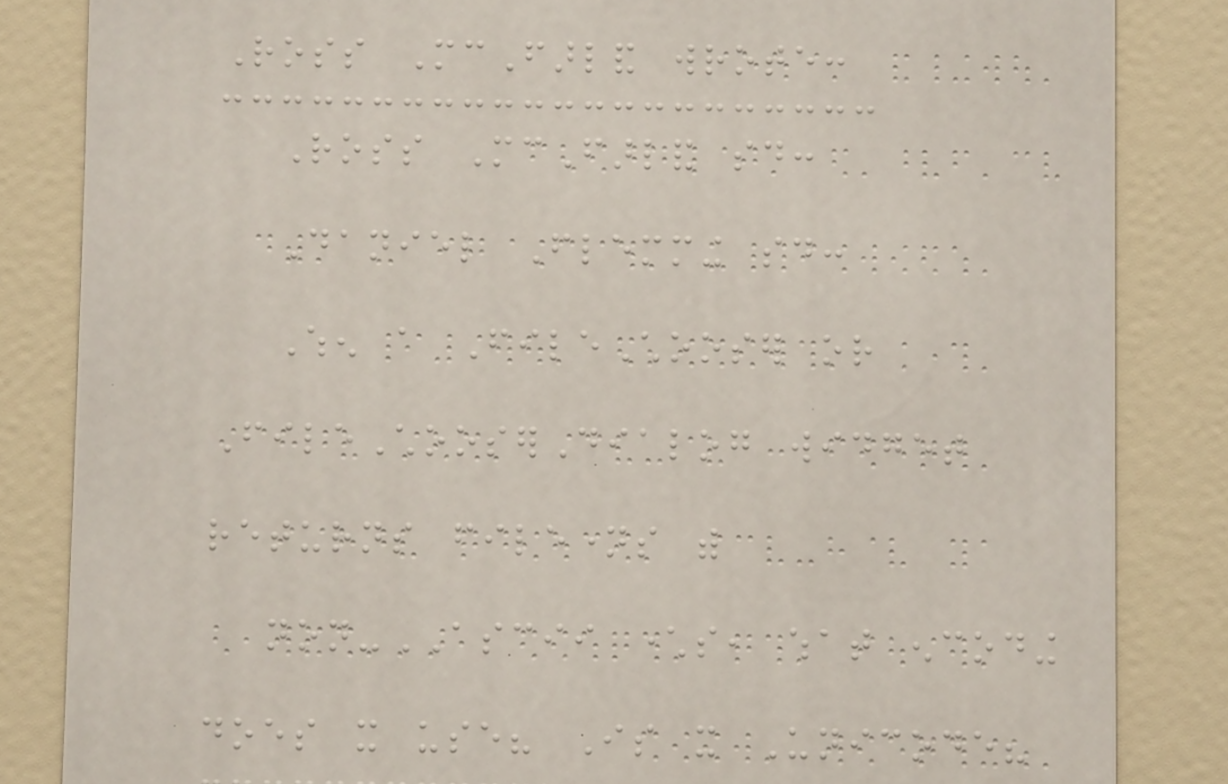Ross McFarland wrote:
Ross McFarland said:
Daniel Flemming said:
When a FileChooser or
FileChooserDialog widget
returns filenames with
non-ASCII characters, what encoding
does it use? Is it Unicode?
